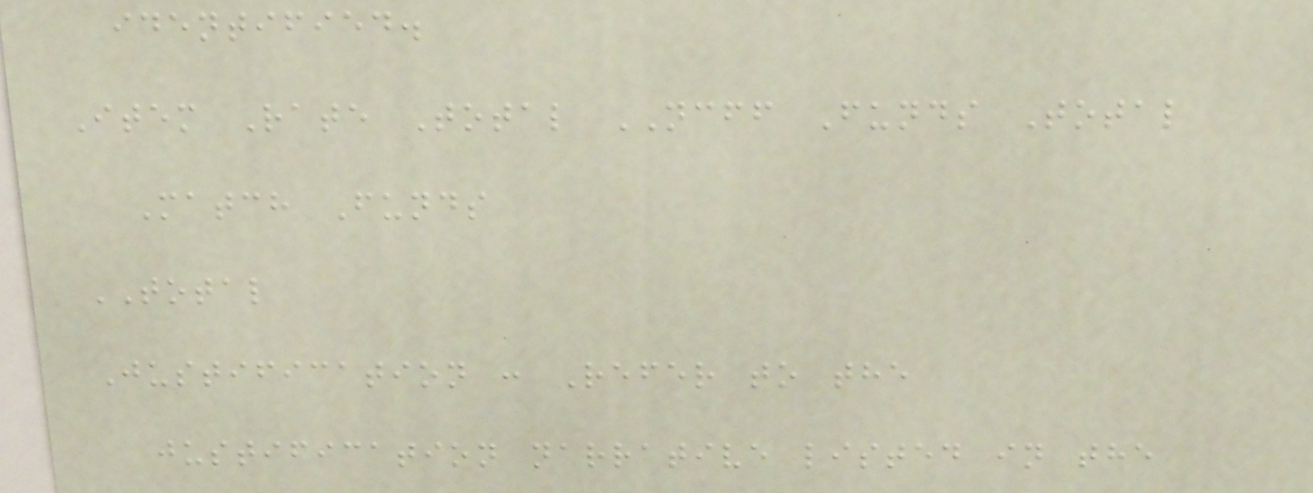identified.
Item Rate Total NCFF Funds Total
Match Funds
TOTAL
Justification : Refer to the
justification narrative listed in the
